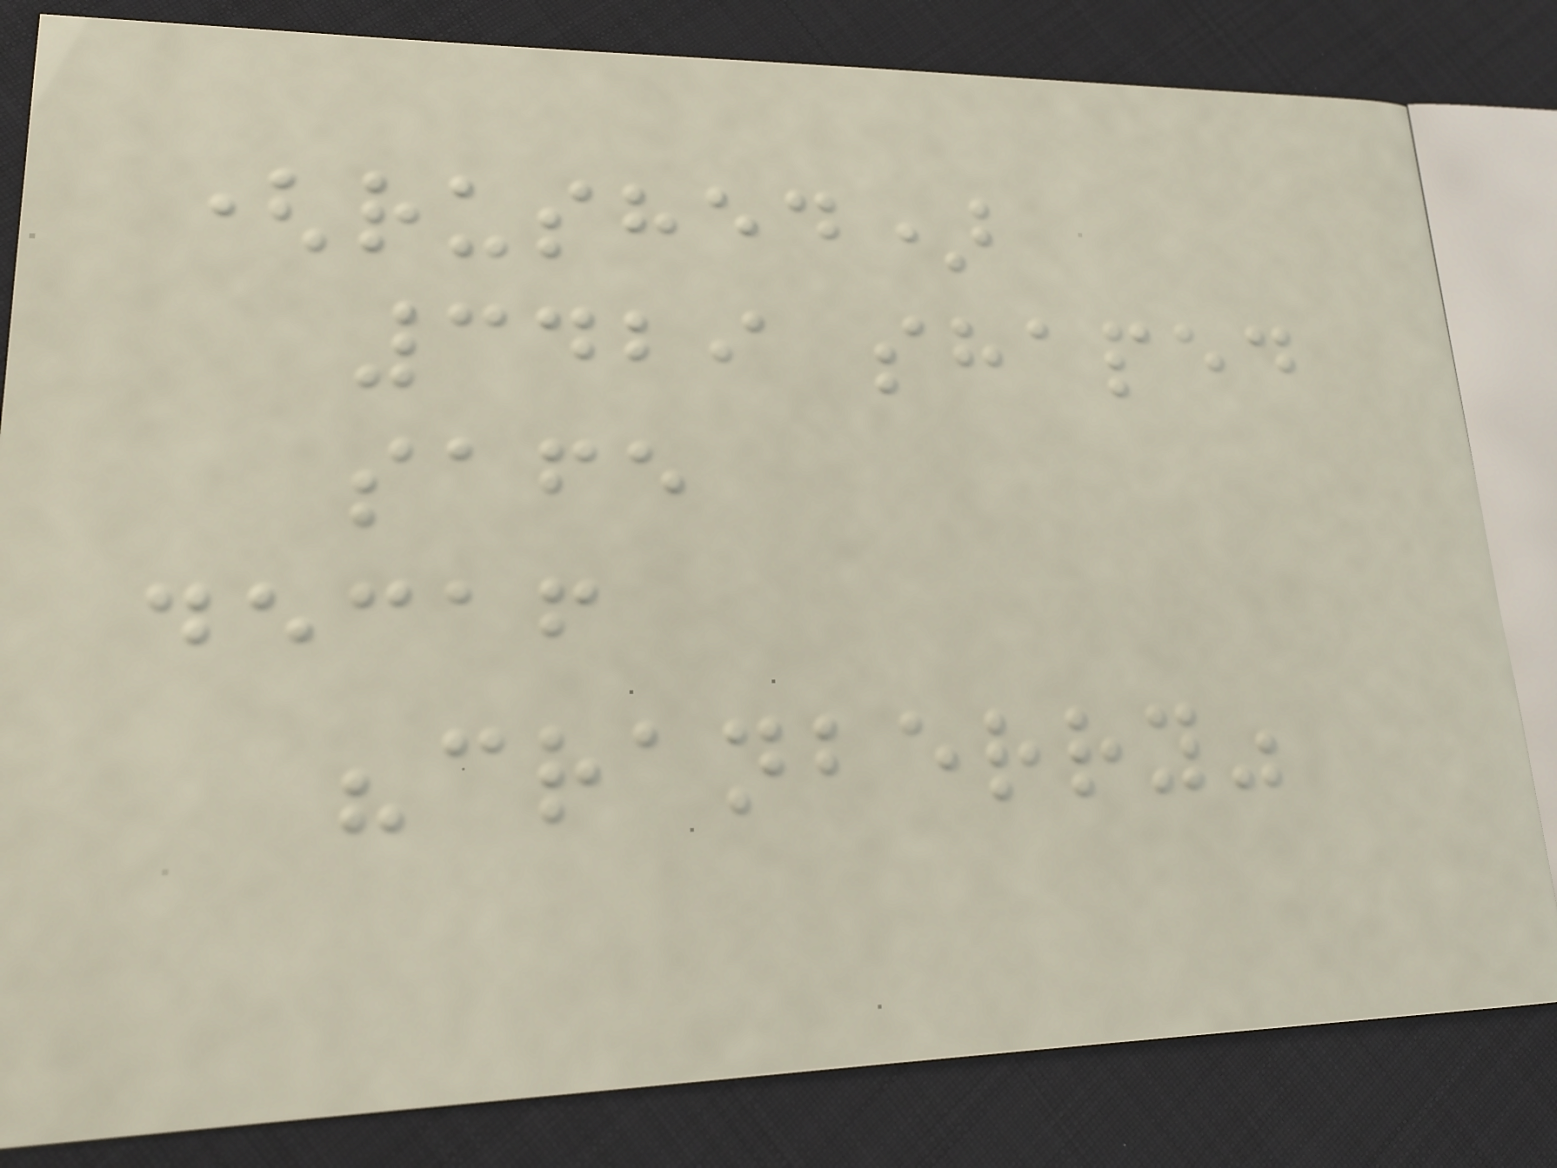(rushed)
3429 shaped
safe
decaf
"cranberry"
